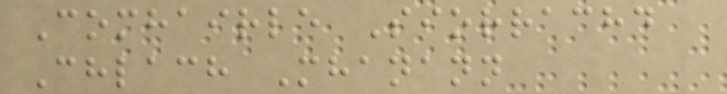Comhairle Siorrachd
Chlach Mhanann
